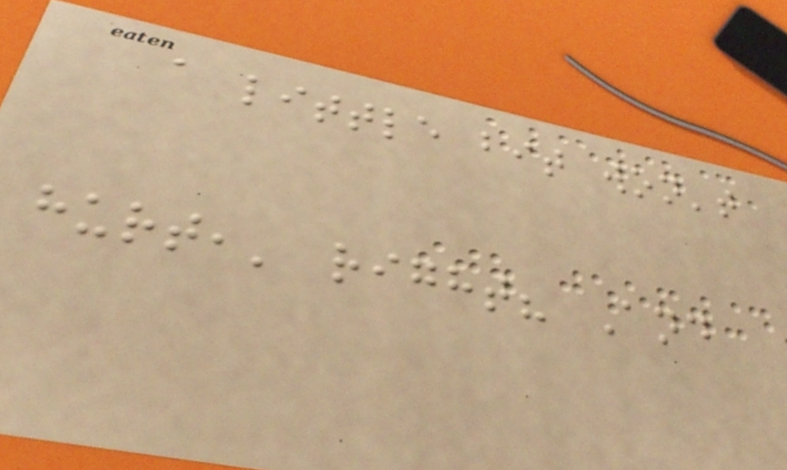a little bit won't
hurt,' right? And
